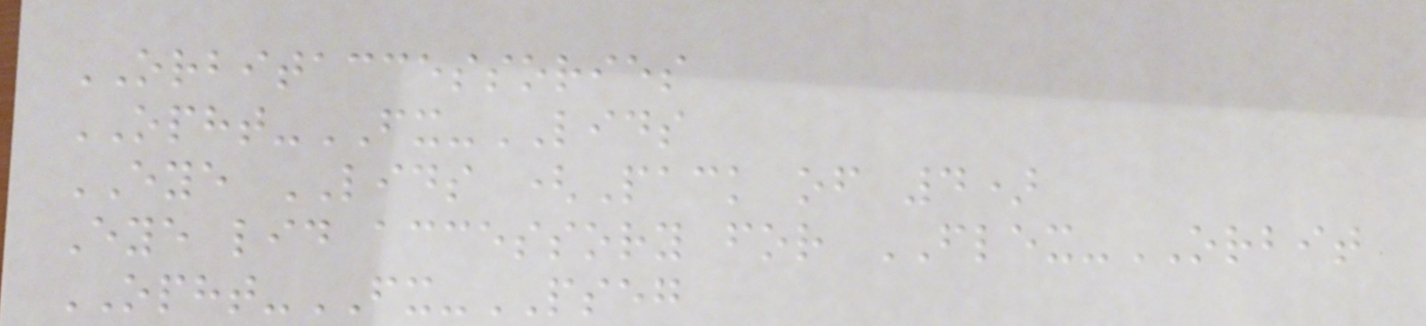ORBITACCESSORIES
OPHT-FX-LIDS
EYE LIDS (Pack of 4)
Eye lid accessory for FLEX-ORBIT
OPHT-FX-PSEG
